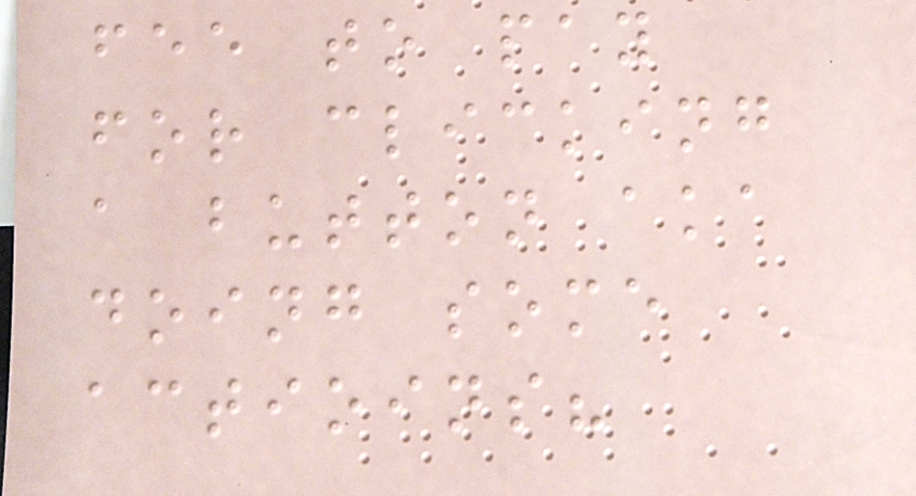fee to pay
for clicking
a button aka
doing some
actioins?
